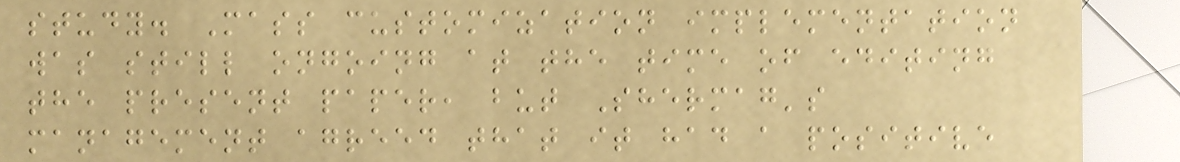study. Mass customization implementation
was still ongoing at the time of editing
the present paper, but Shermag's
management agreed that it had a positive
